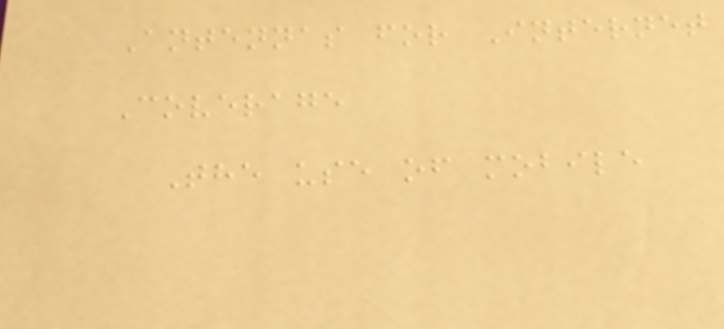Antennas for Internet
Coverage
The use of mobile
